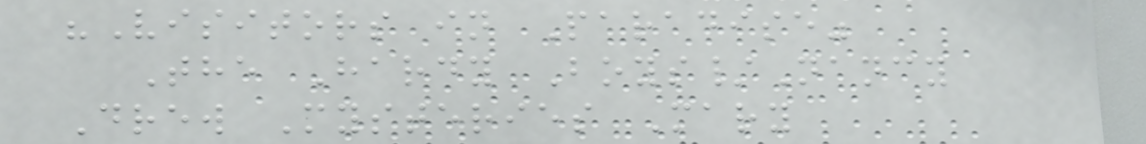"Visitors in Paradise"
The Hardy Boys/Nancy
Drew Mysteries Mary
